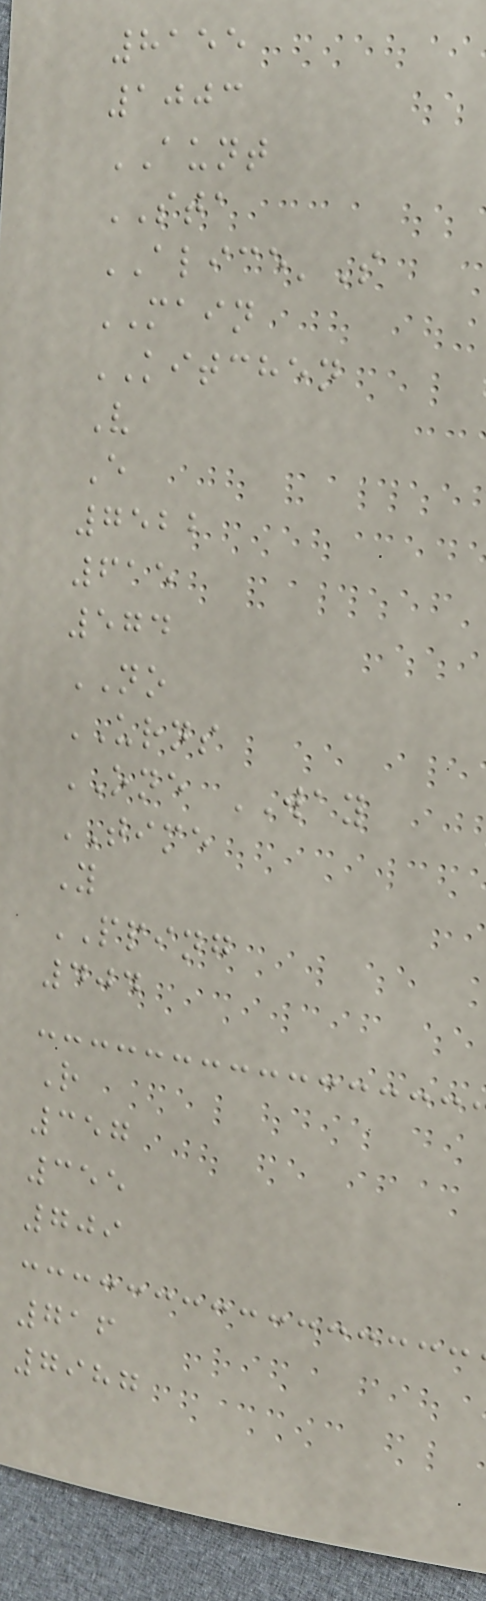8155
1003
AUNT
STA
ALICE'S
MAIN
KITCHEN
V
E
7522
615
574
NO
URNS
ONE WAY
TIME
Y
PPING
404
R
357
355
709
716
7987
